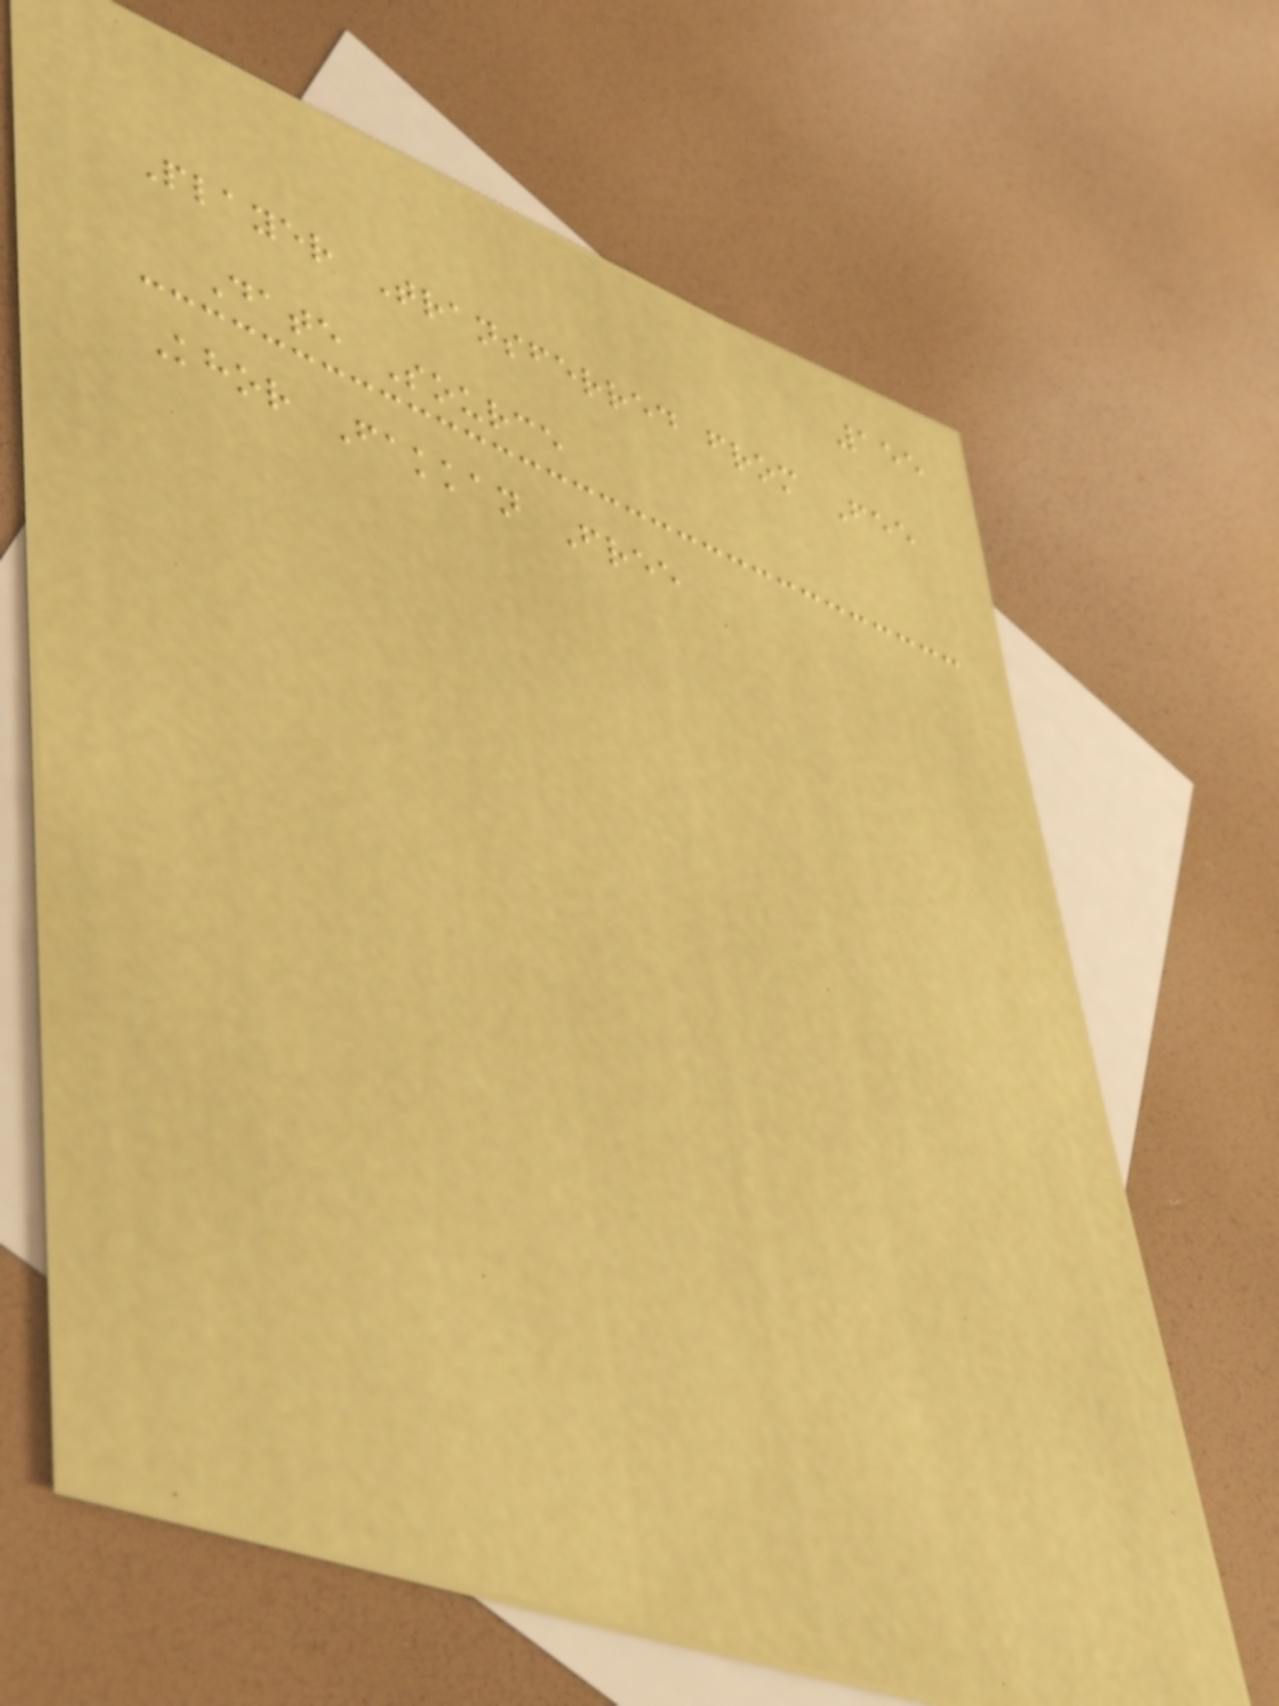155
Player Transferred from Fee
Date Source
Khor Fakkan Free
